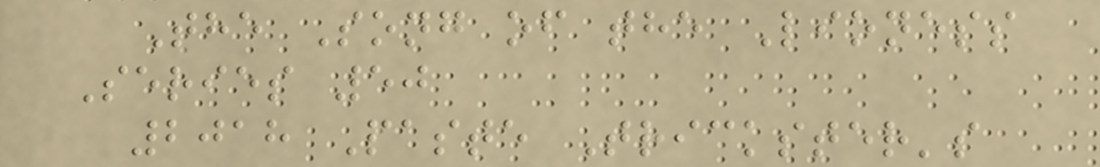The Song of the Lioness
Series 50
2018 Paste Trickster's
